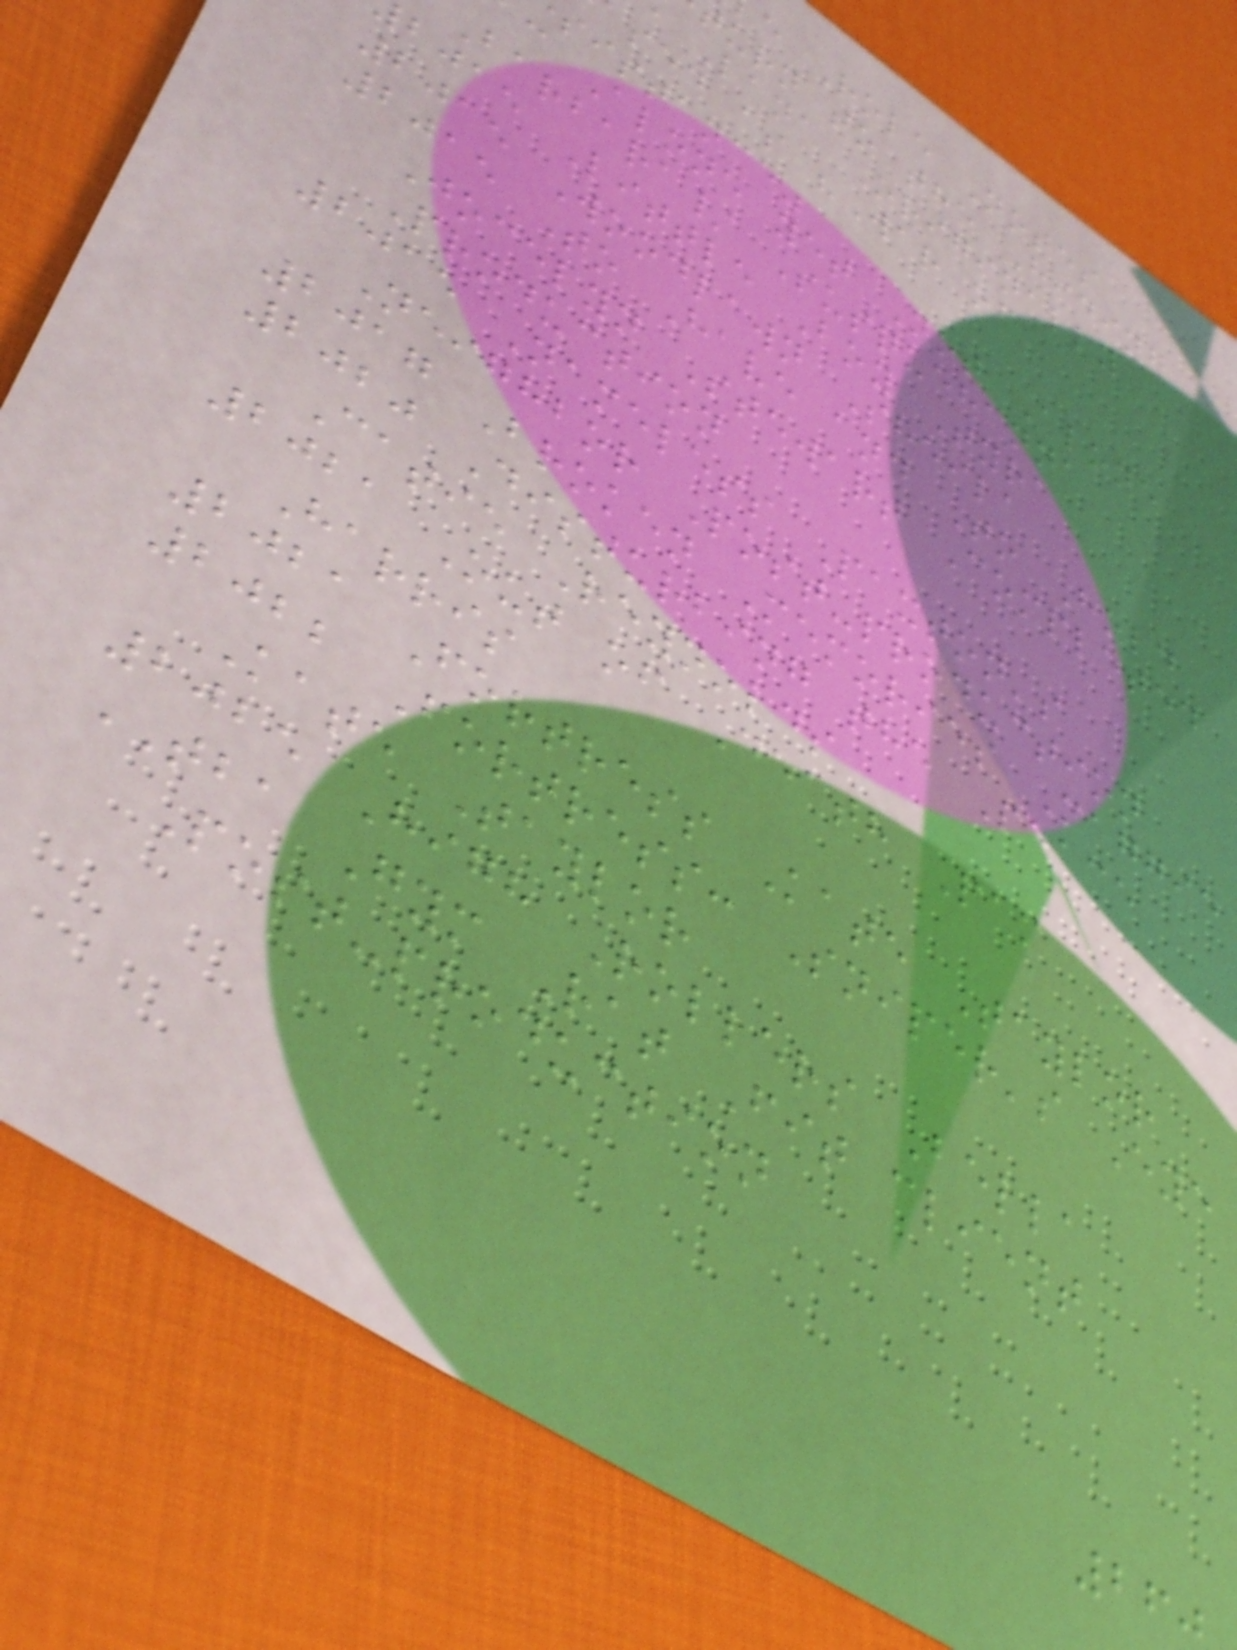e Role Notes
turn to the Hiding
Lana Originally
sed as "War of
sistance"
c Alone yet Not Alone
Barbara/ Susquehanna
bjae Little Boy Tyra
2015 Woodlawn Sheila
2015 To Have and To Hold
Jocelyn Stewart Completed
Production
2015 Nameless Paxton's
Neighbor Post-production
2017 Broken Memories Maggie
2020 Disturbing the Peace
Catie Reynolds
2021 Out of Death Pam
Harris
2021 Fortress Kate Taylor
2022 Fortress: Sniper's Eye
Kate Taylor
2025 High Rollers Bella
TBA Gym Rat Fit client
Post-production
